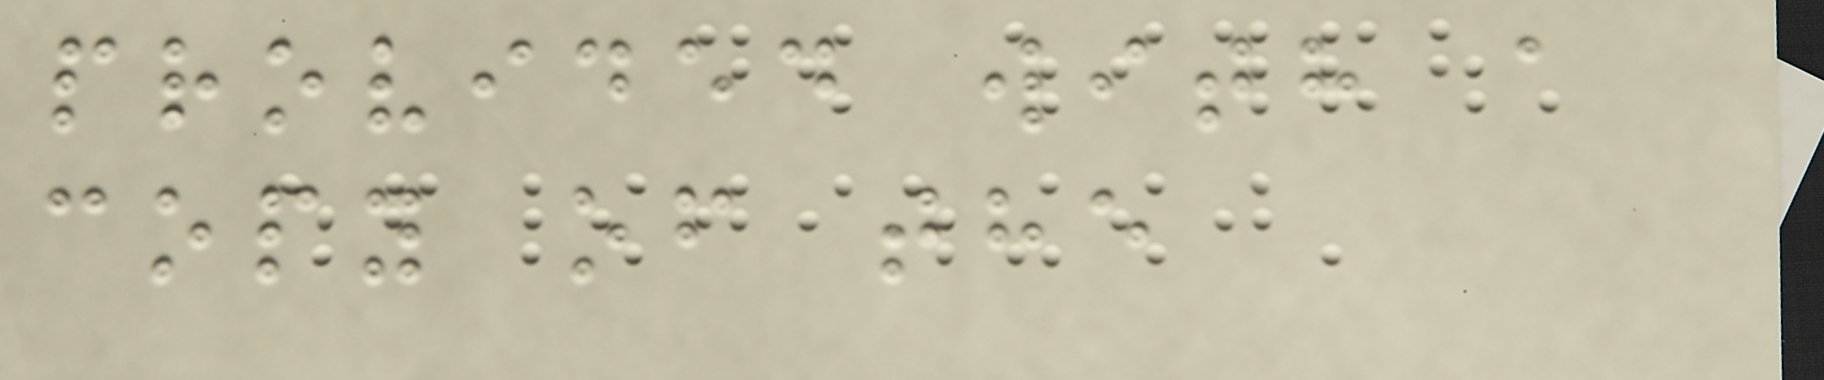provided with a
copy of the
